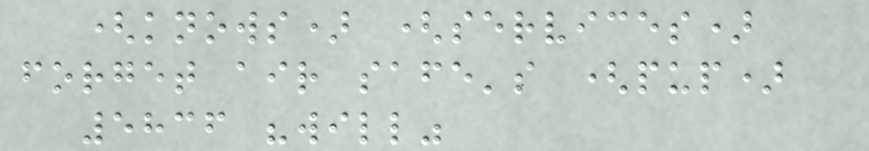(knows) (services)
forget air safe's (pup)
5836 "will"
